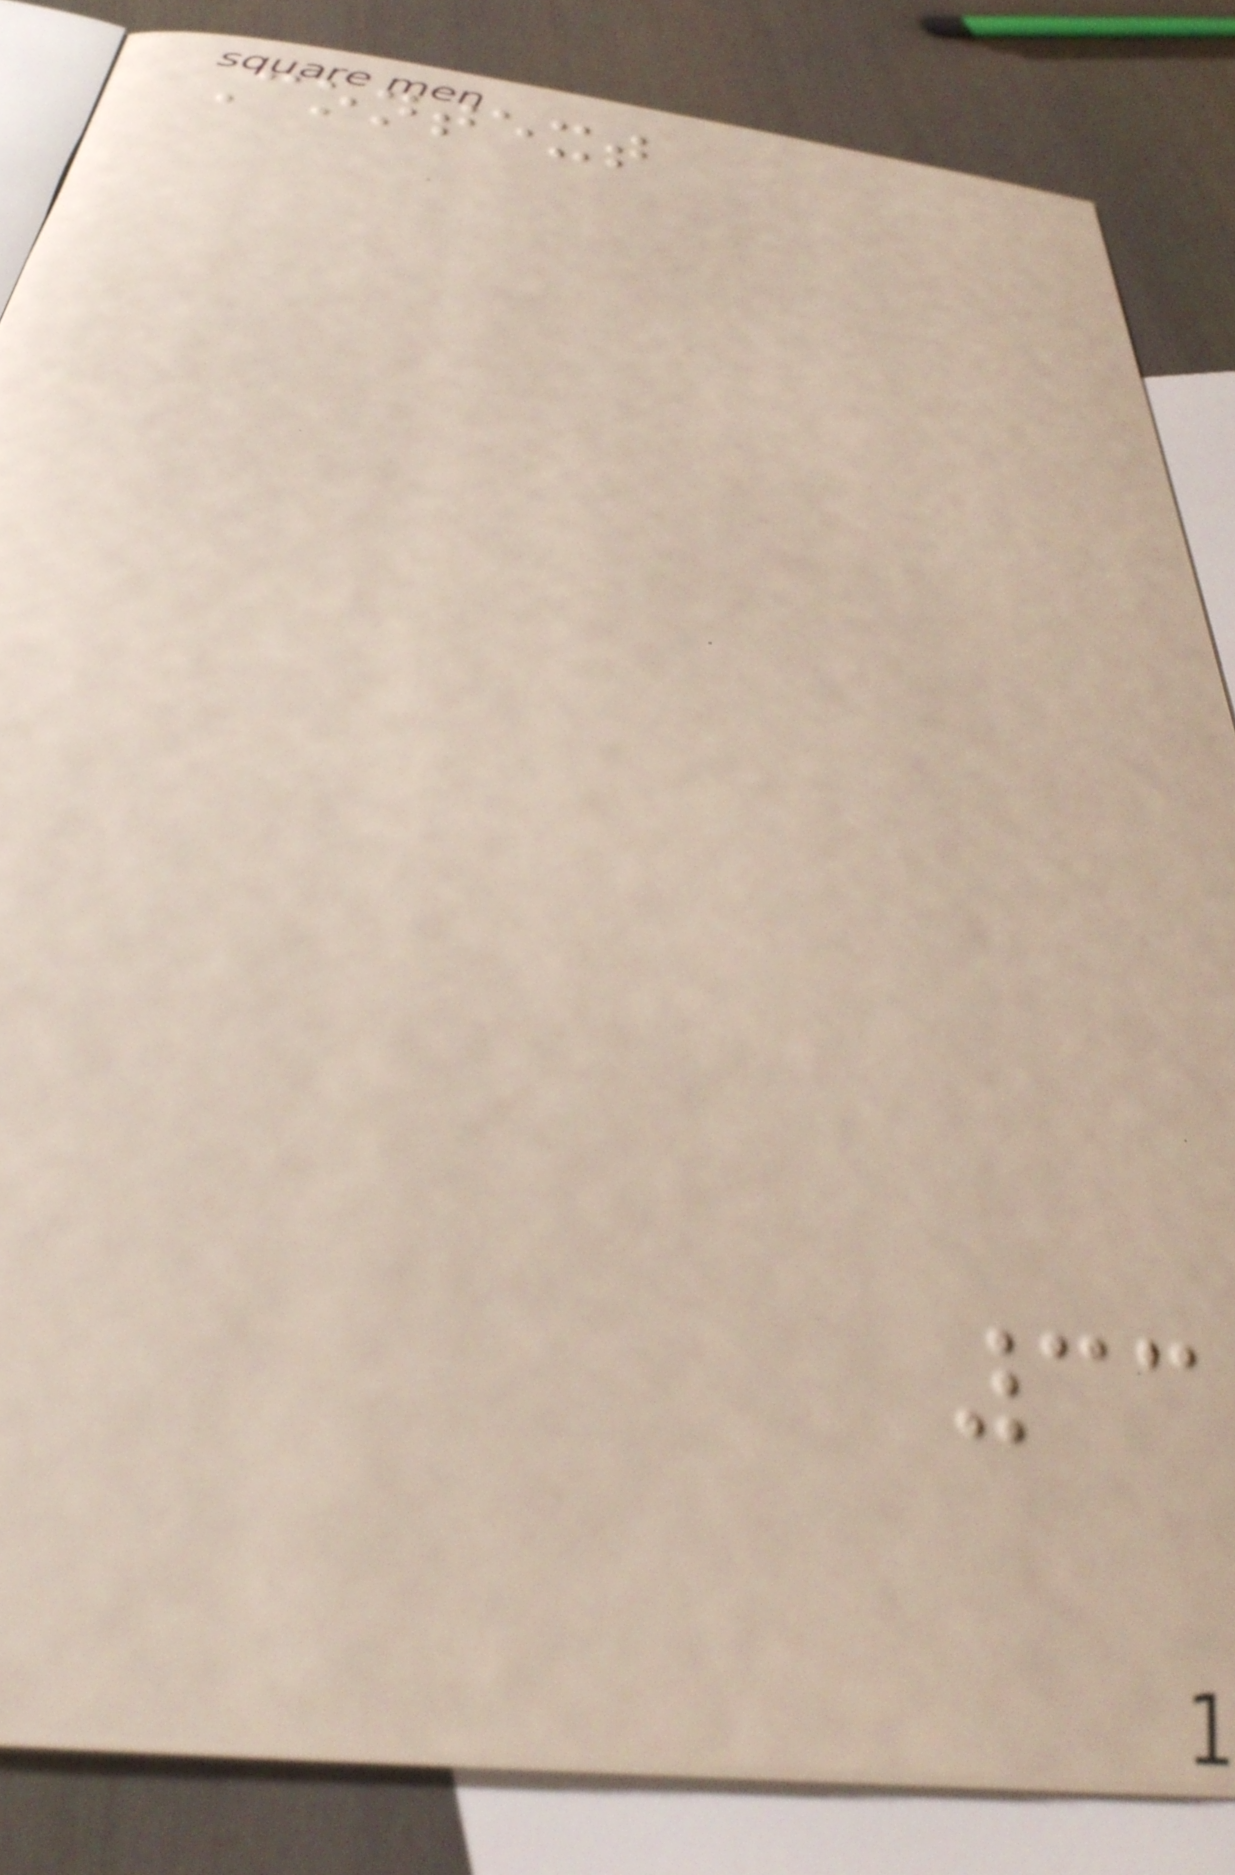Context
33
